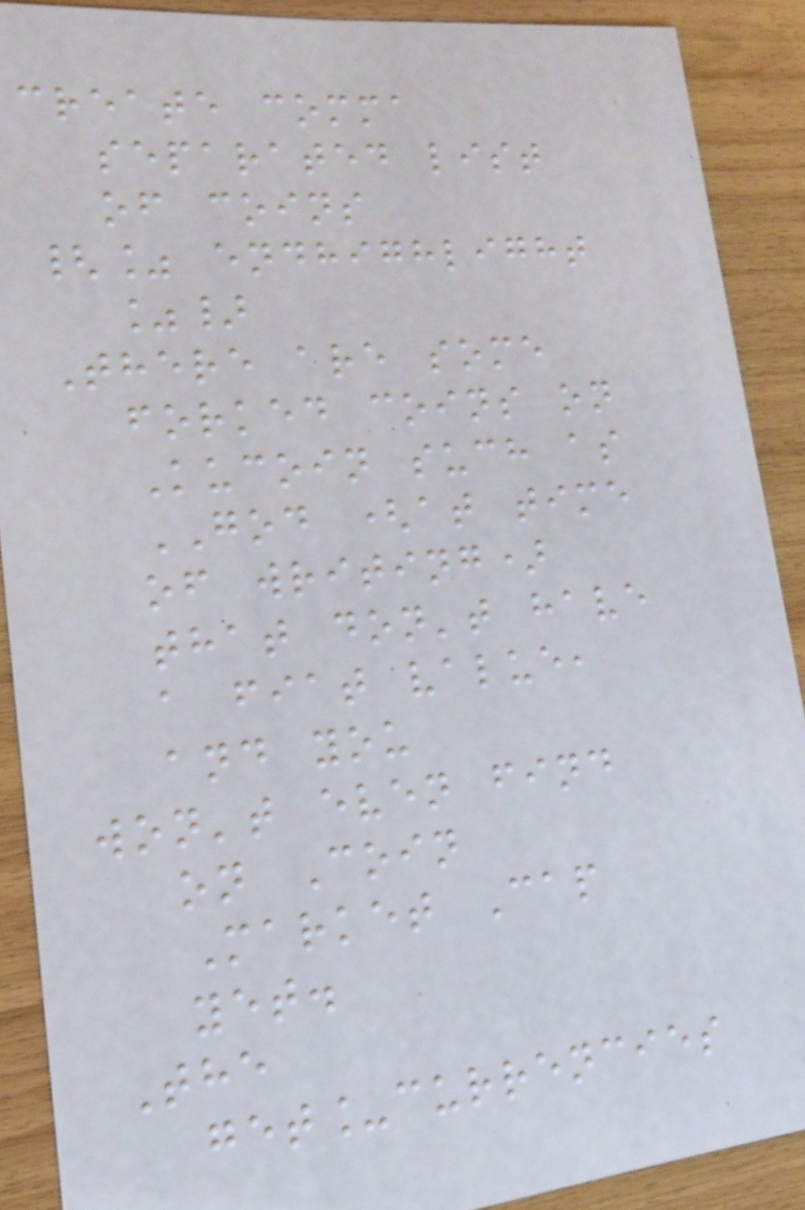create comma
separated list
of coins
{% endhighlight
%}
There are some
forked coins on
Kucoin such as
GOD (at time
of writing)
that don't have
a fiat value,
and you
won't even find
on Coin
Market Cap
yet.
The
get_currencies
